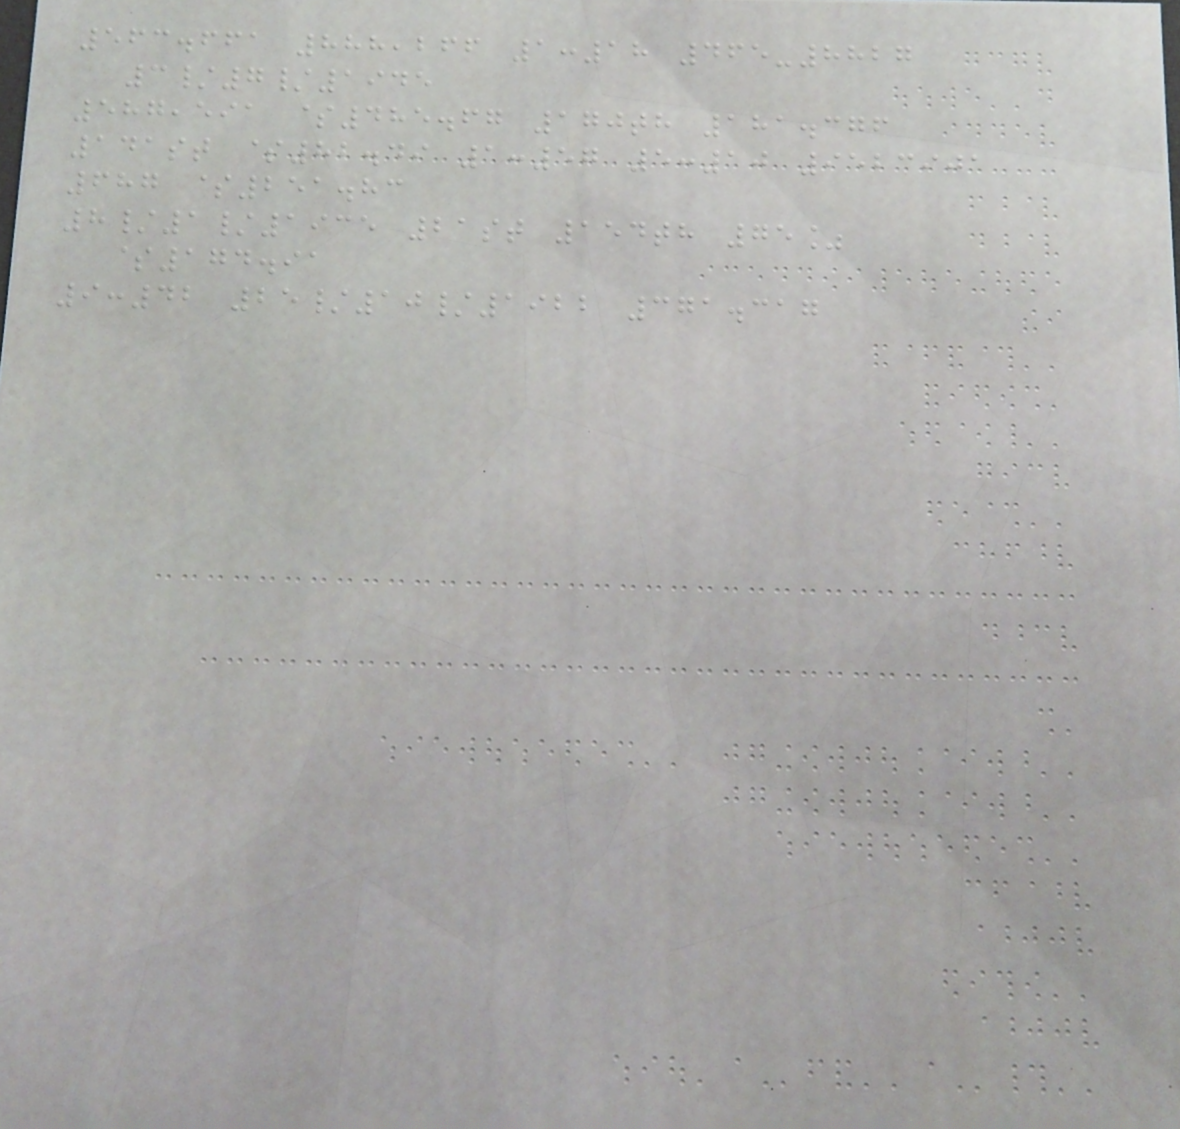563.661 888,266 1:18 465-8827
3/7/1945
587,591 $485.67 170th 181.376
141st $82.49 1:57 5:10 9523901
687 $251.83
8/1/1935 21st 154th 75%
$174.91
9:42 25/10/1922 371.317
